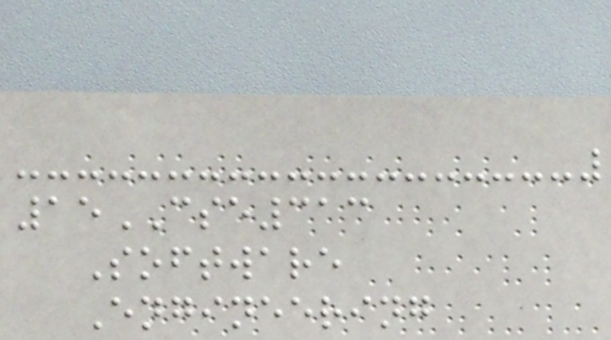15CSE313
Software
Engineering
